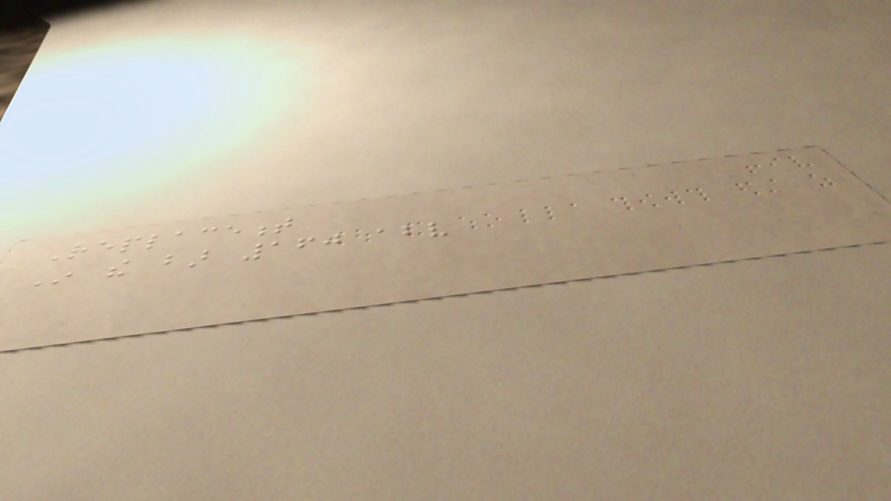Replacement
In the bar 160 above
